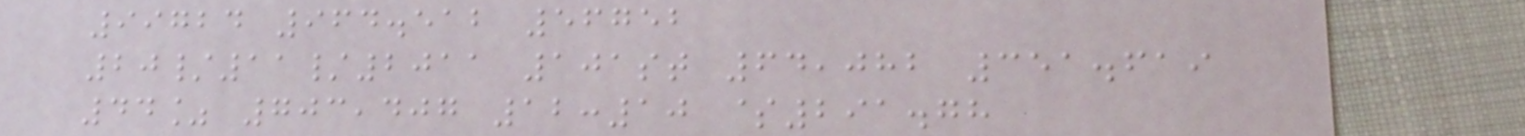99724 964.512 56752
20/11/2011 101st 64,082 351.619
44% 703,407 12:10 $291.78
